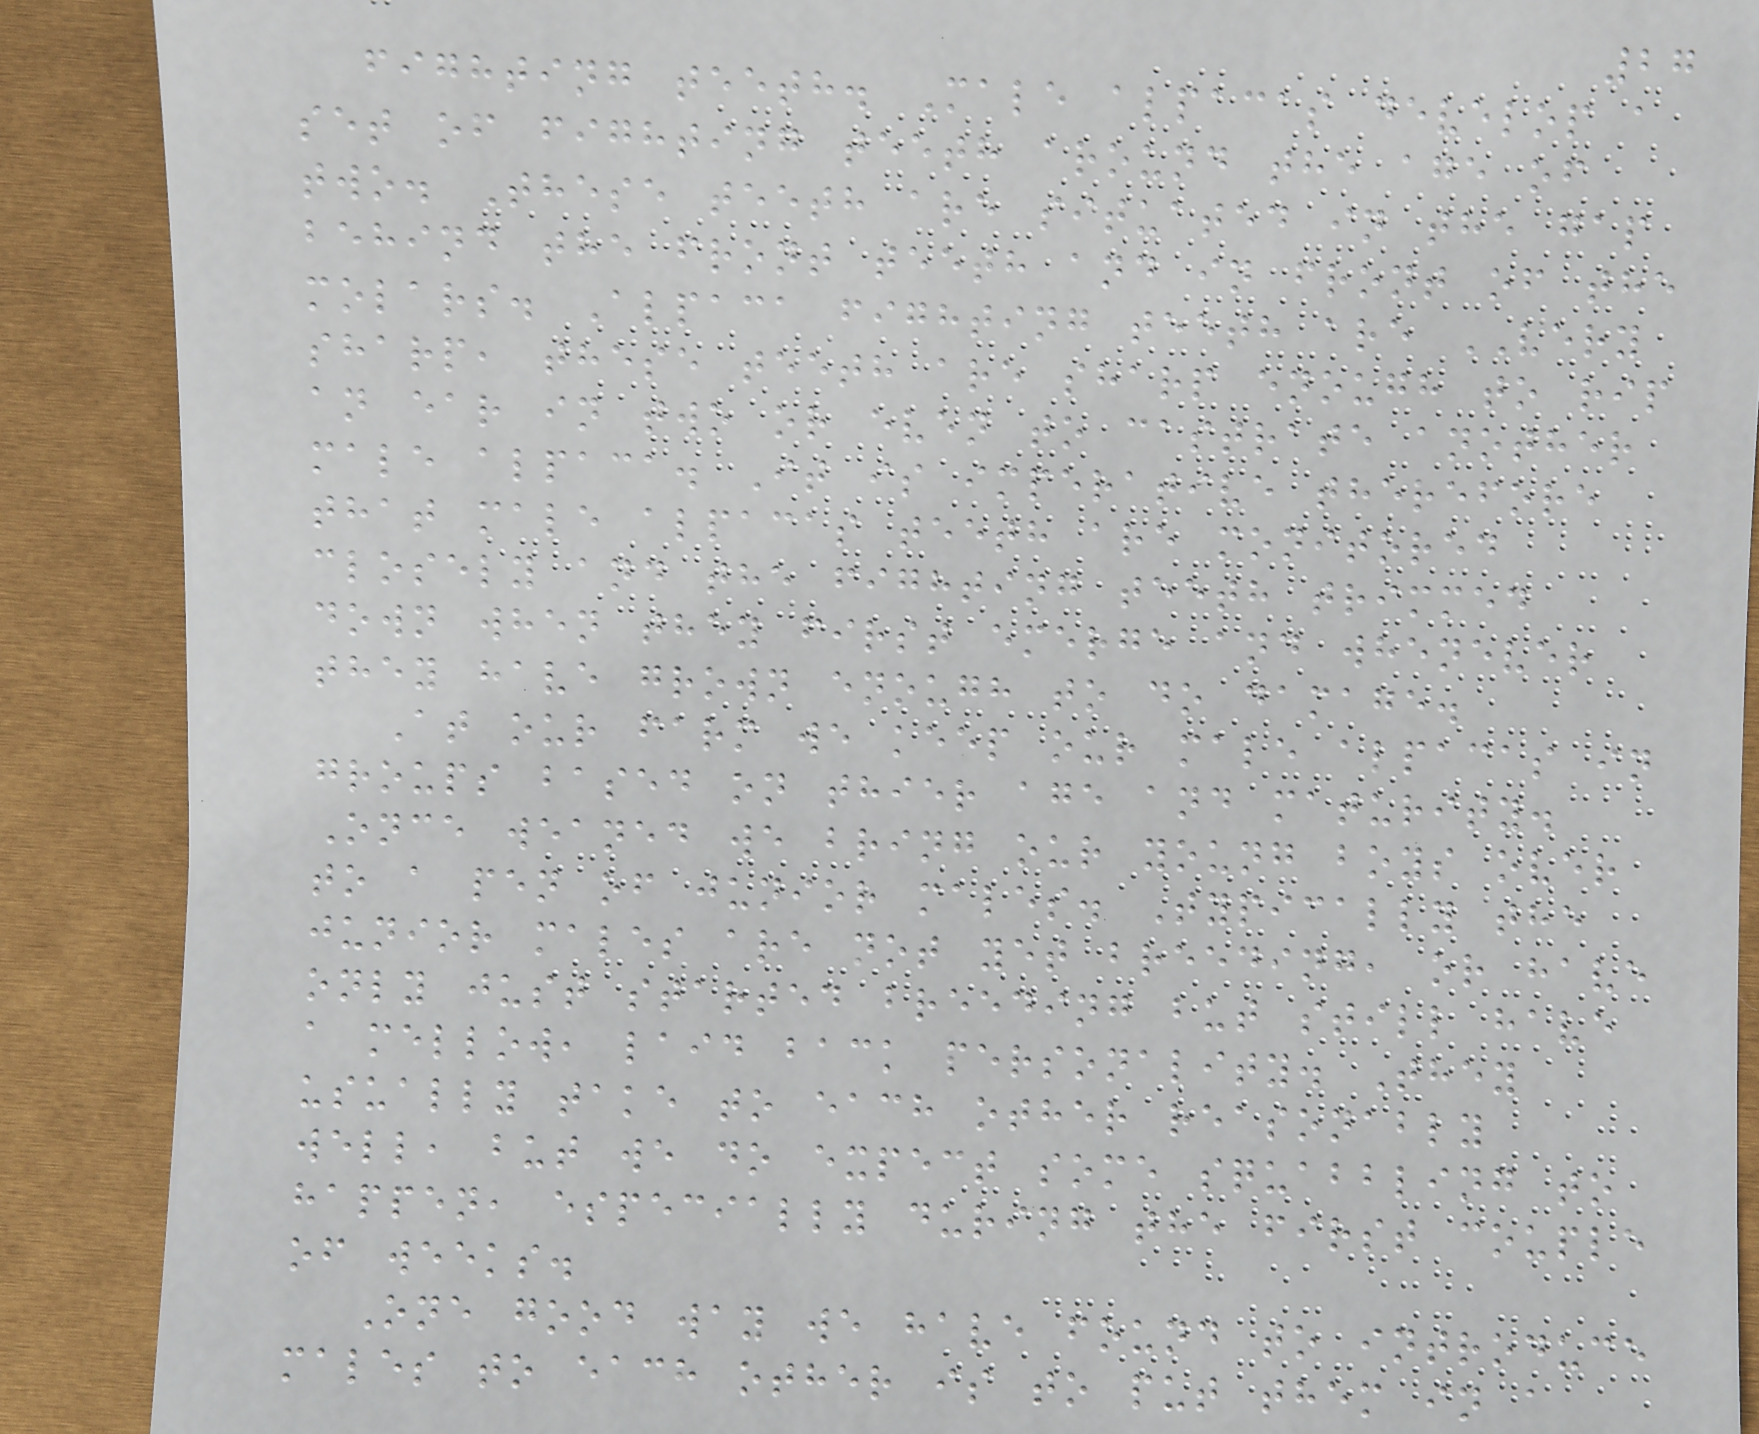27
fighting teeth. Male alpacas develop a
set of fighting teeth around the age of
two. These teeth are situated in the gap
behind the front teeth and in front of the
molars. Alpaca fighting teeth are VERY
sharp, these teeth are sharp enough to rip
an ear in two or even to castrate another
male alpaca. It is imperative therefore
that male alpacas teeth are monitored
closely and the fighting teeth trimmed
down when they first emerge and whenever
they have grown enough to do damage.
At our farm we keep our male alpacas in
groups based on thier age and maturity.
Once weaned we bring our young boys over
to a pen of junior males. Typically the
junior males are not yet breeding, or have
only just started breeding but still have
a mellow, laid back personality. They
usually take to each other reasonably
well, but we do expect some squabbling to
happen, especially during the first couple
of weeks.
One good way we have found to introduce
males to each other is to put them in a
